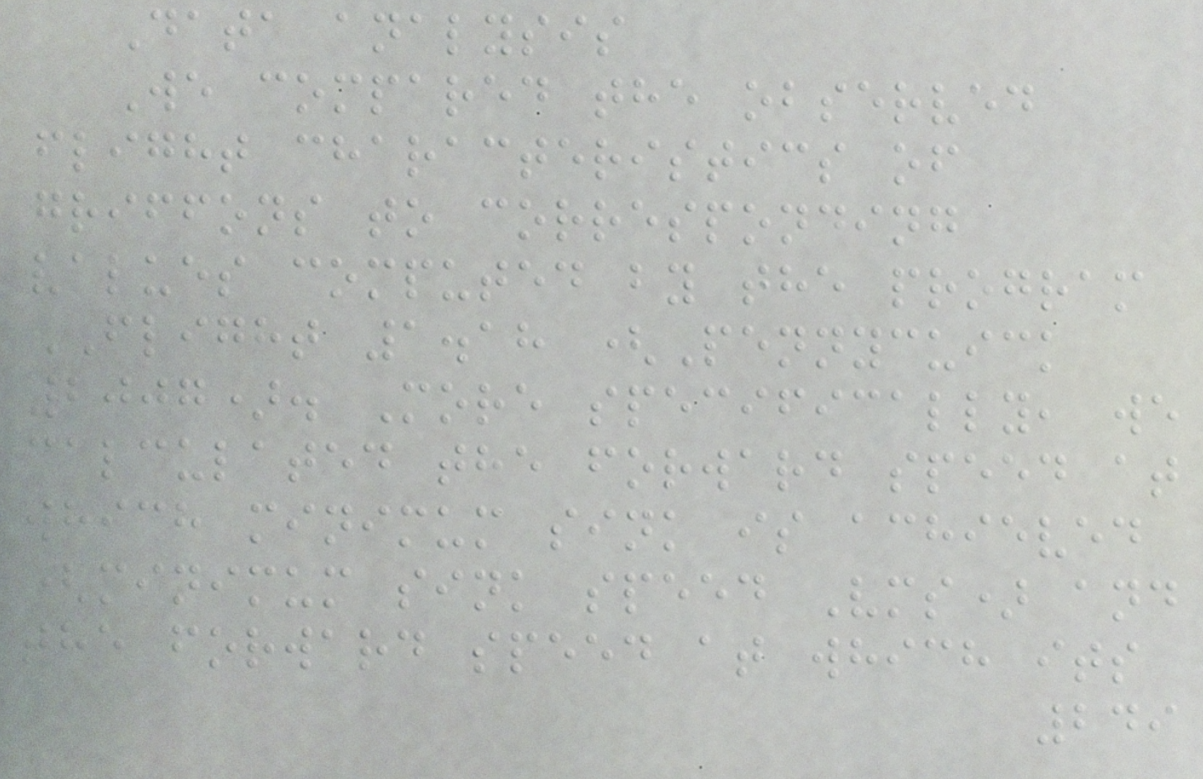Data analysis
We compared the observed
flight characteristics of
griffons to corresponding
values computed by the program
FLIGHT 1.18 (Pennycuick
2007). More specifically, we
calculated the forward speed at
which minimum sink is achieved
(minimum sink speed Vms) and
the forward speed at which its
249
